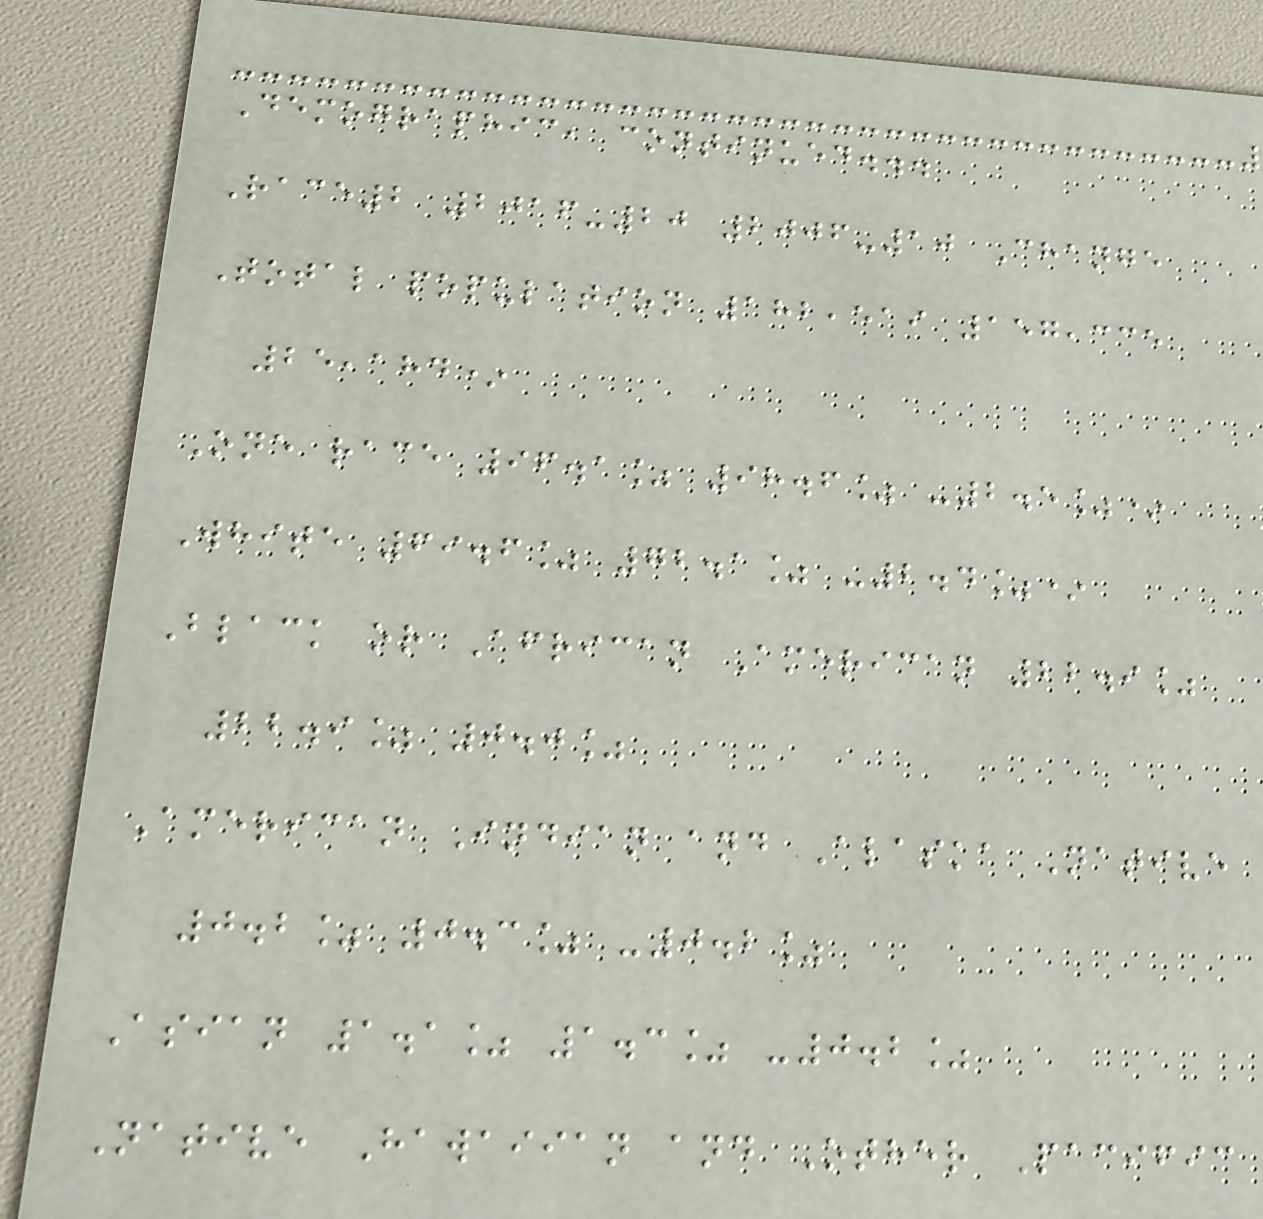Demographic, continued...
Race2 2016-20 2006-10 Change
Total population 182,519 157,335
25,184*
One race 96.1% 98.6% -2.5%*
White 69.6% 72.1% -2.4%*
Black or African American 22.9%
22.9% 0.0%
American Indian and Alaska Native
0.2% 0.3% -0.2%
Asian 1.1% 1.3% -0.2%
Native Hawaiian and Other Pacific
